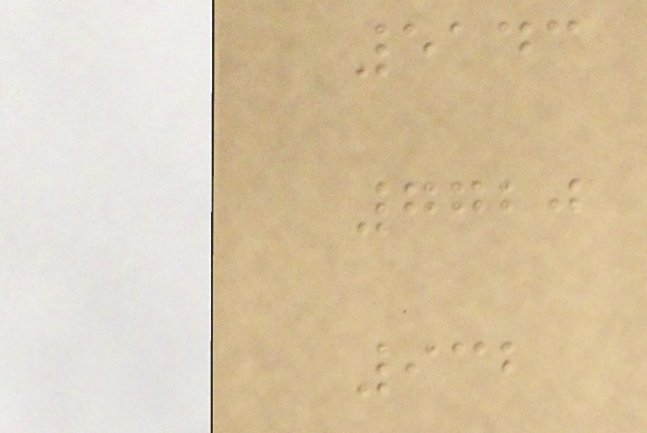5143
7720
932
